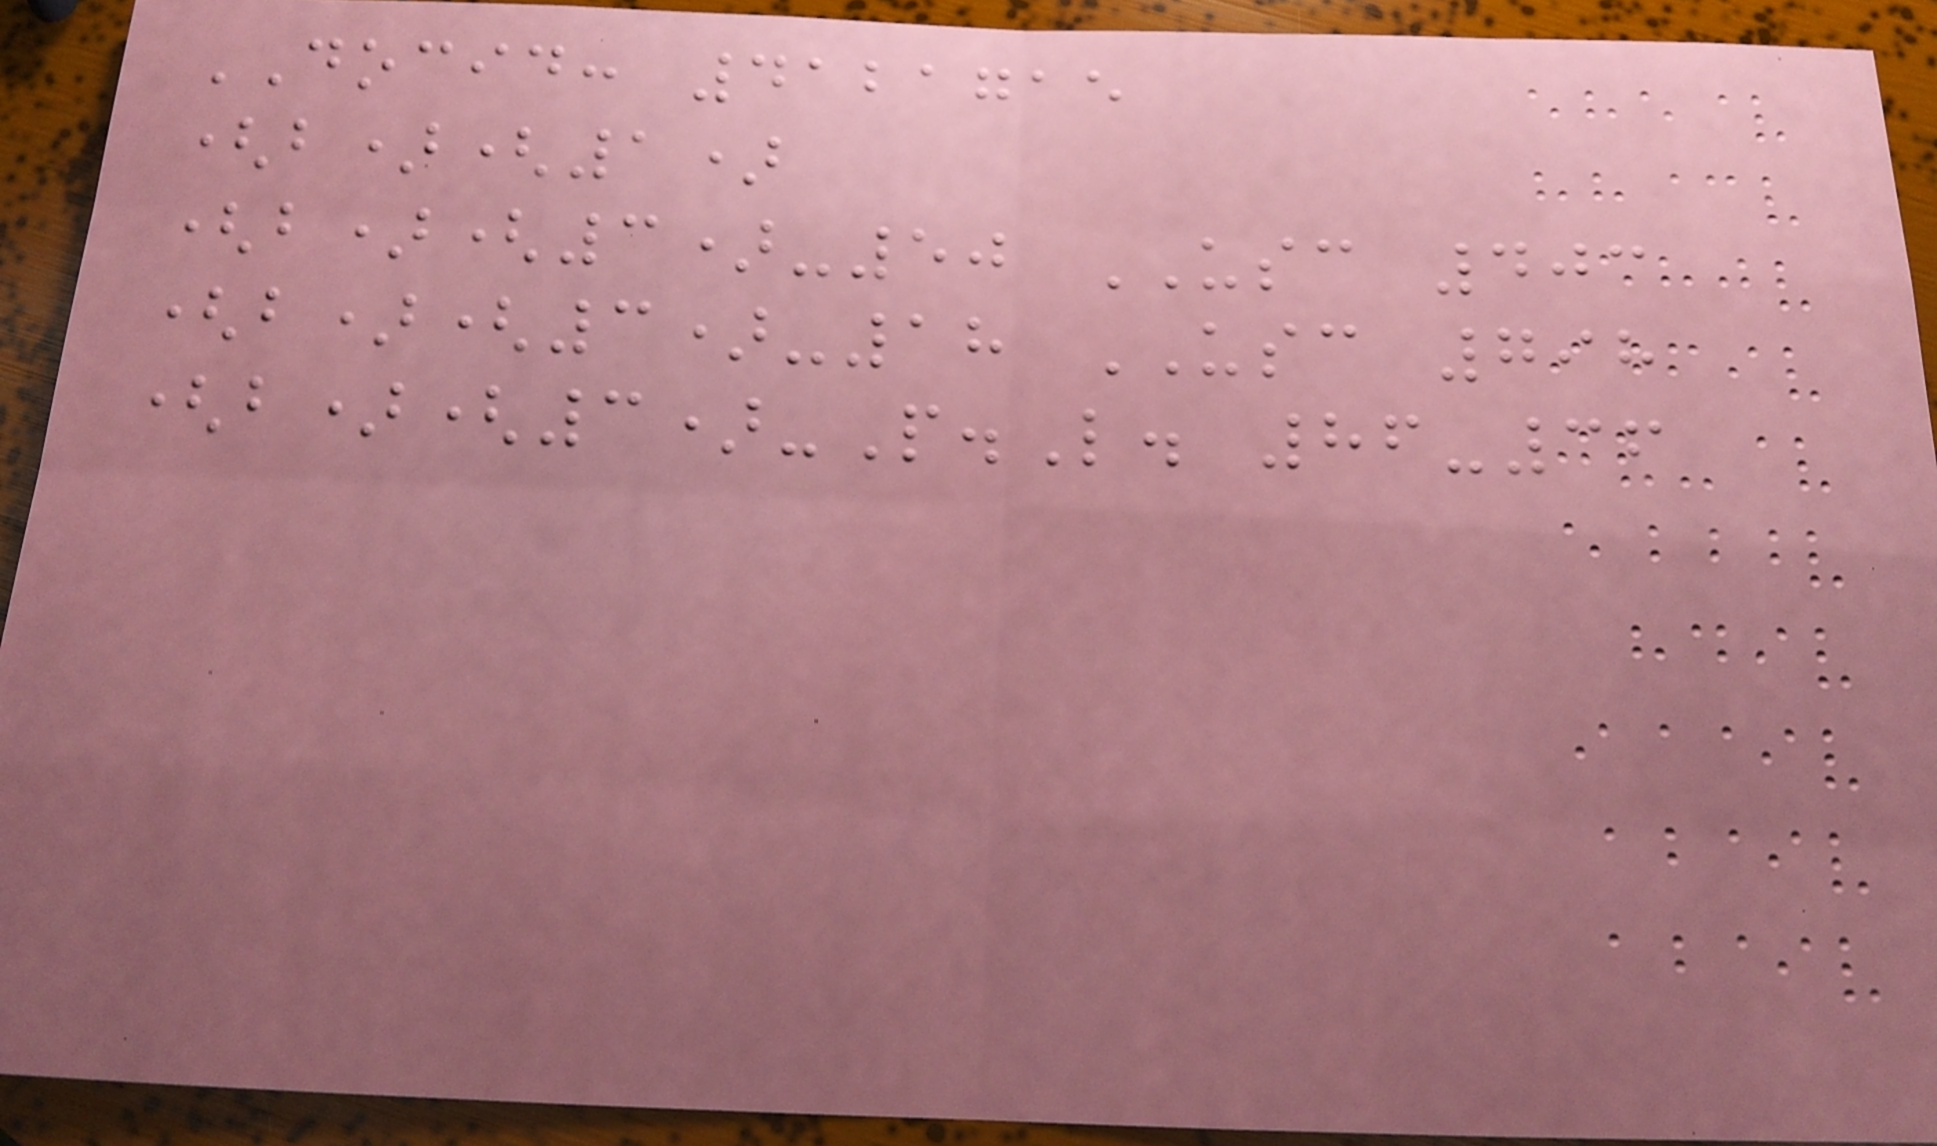DOCID: 4121715
(b)(1)
(b)(3)-50 USC 403
(b)(3)-18 USC 798
(b)(3)-P.L. 86-36
